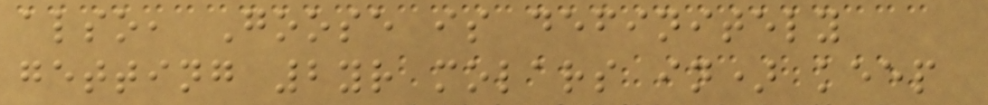also, Goose is definitely
getting 2yr molars in) keep
